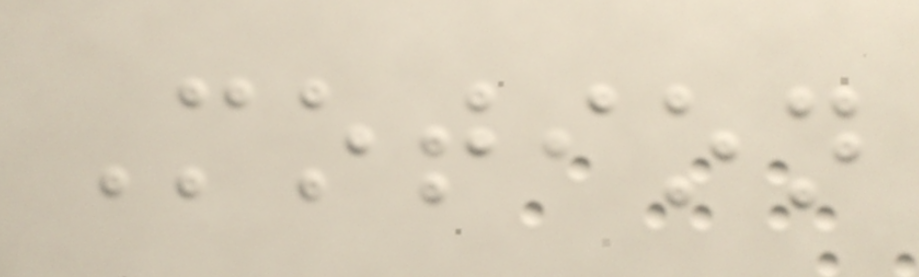Motion
